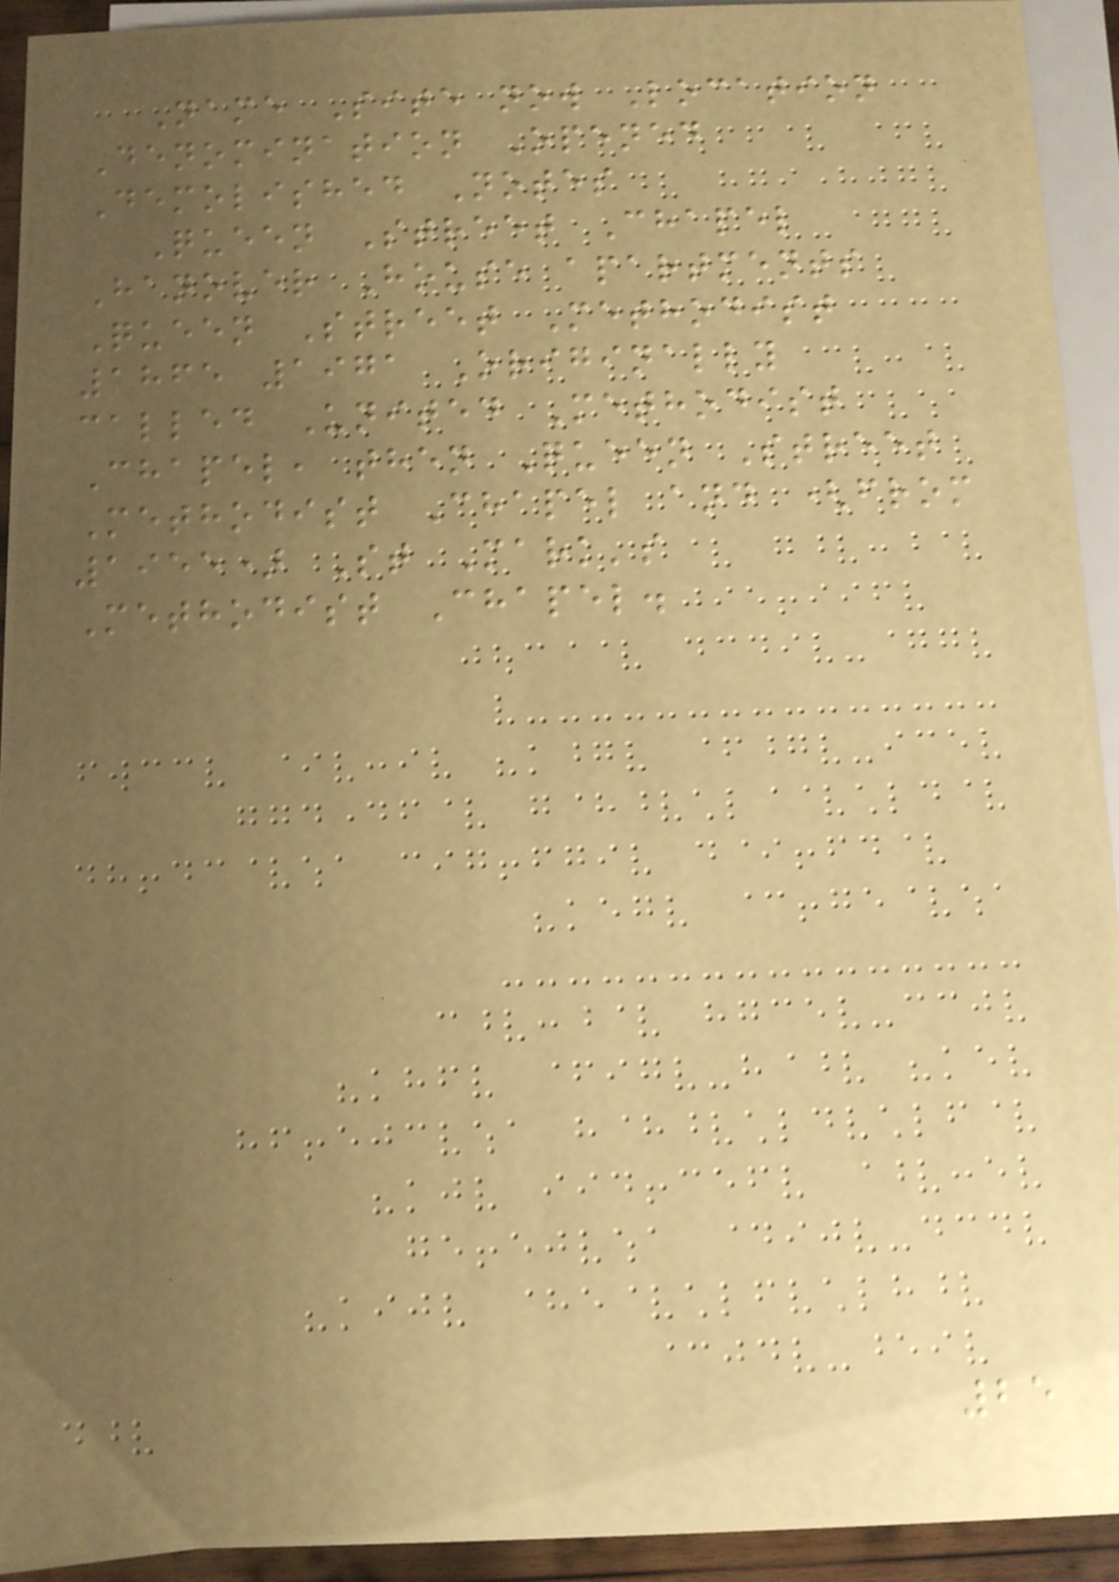Name Site now Location
Denomination Opened
Demolished Notes
Queen Street Chapel
Hanover House apartments
Queen Street Methodist
1865 1971 Originally
called United Methodist
Chapel, then Queen Street
Methodist Chapel and (from
1955) St Mark's
Methodist Chapel.
25
